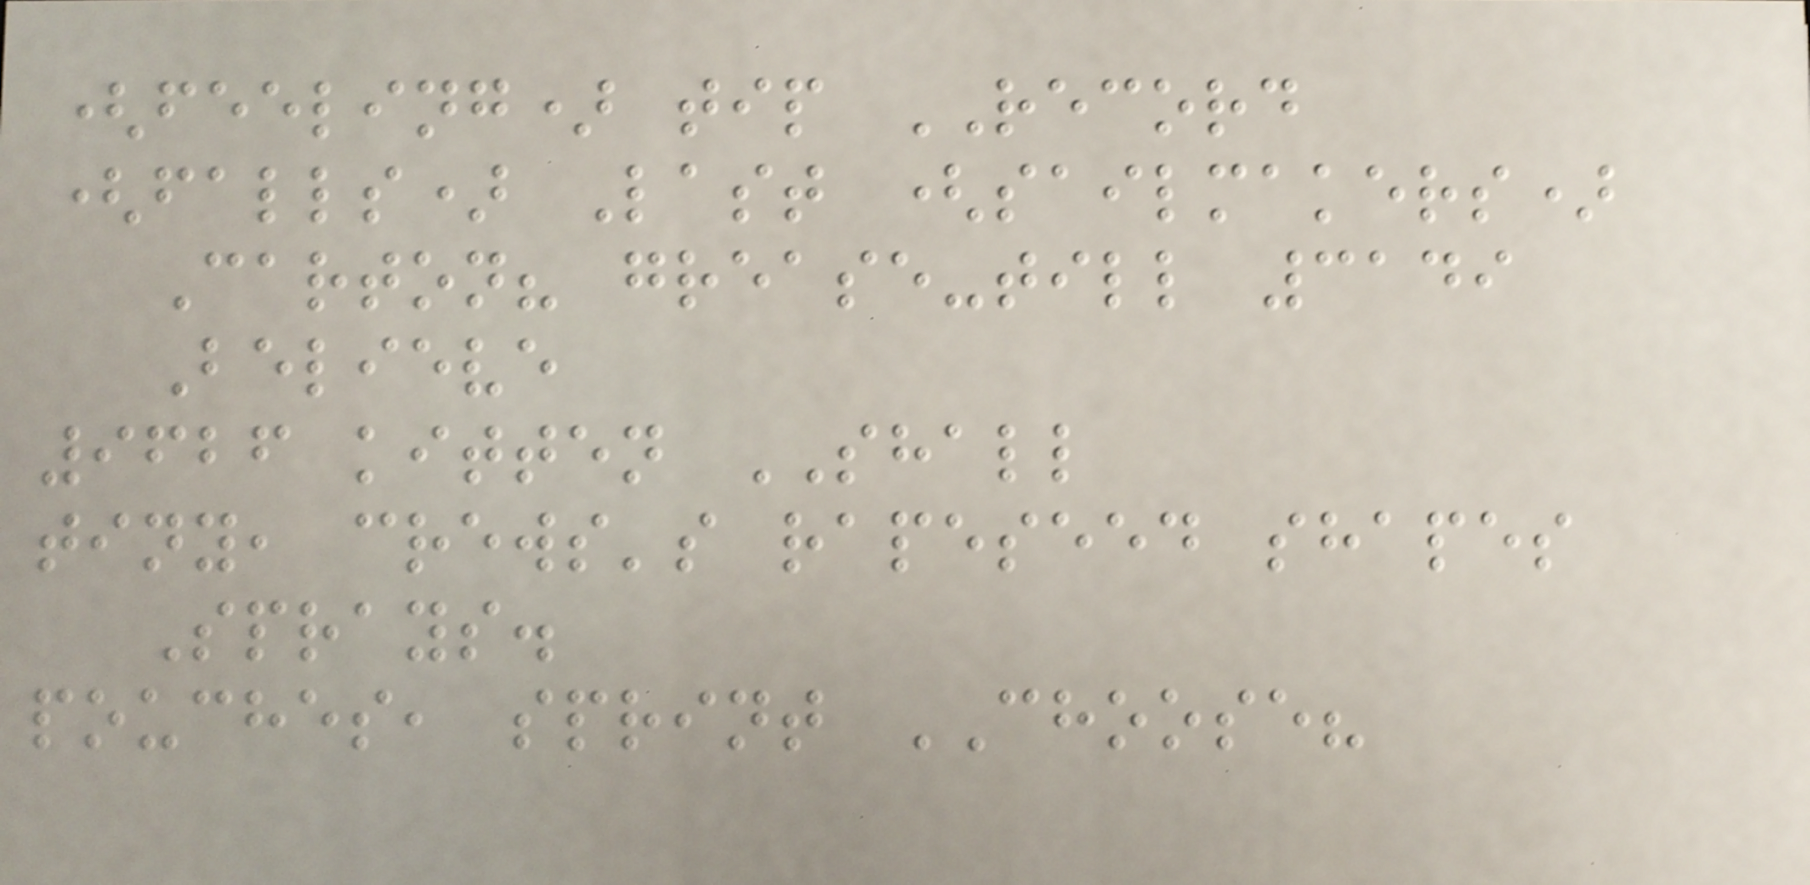(feeling) tip RECORD
(falls) Last (sailmakers)
Carton? grease-till 3149
Believe
9626 kitten SHALL
tiny, crews's rapeseed shapes
Sprays.
pouches, sprint CHOOSE?
